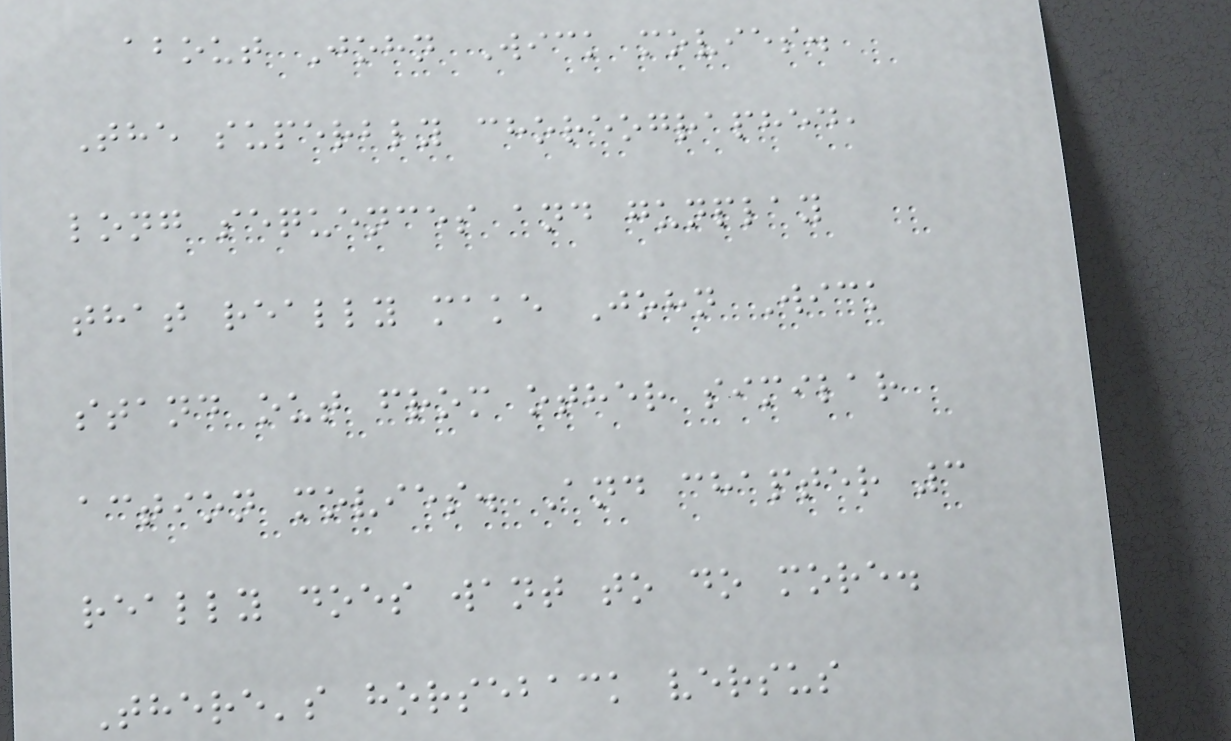about John Wick movies.
The superbly choreographed,
long sequences and gunplay
that really make John Wick
stand out from other similar
action movies. And chapter 3
really does want to do more.
There's horseback versus
